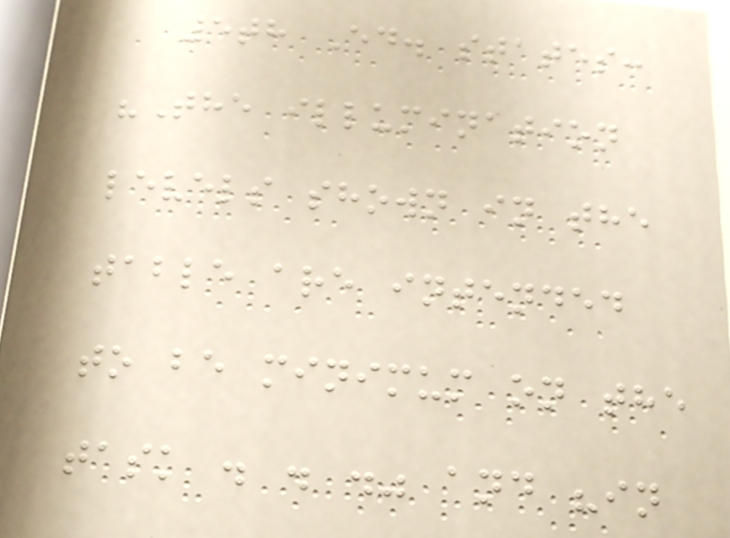5th Ed. states:
"The illumination
levels shown in the
table are intended
to be minimum on the
task . . ." and "in
